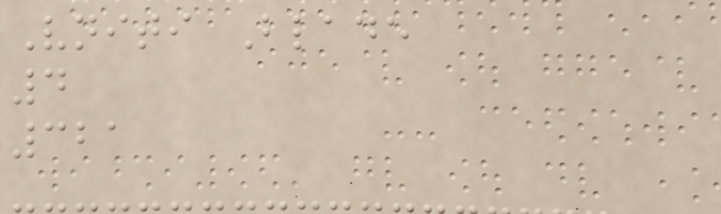Vniti Blade
4
321
